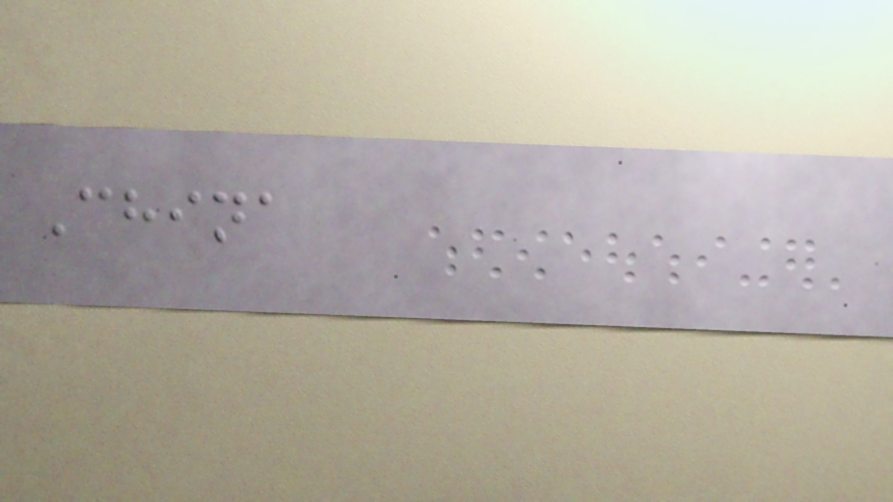China
